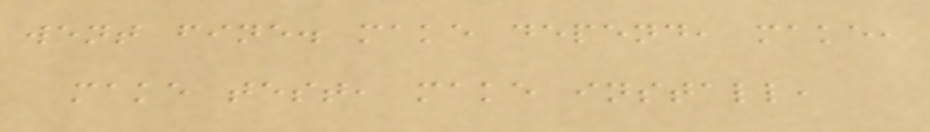went fine. make depend, make,
make test, make install,
